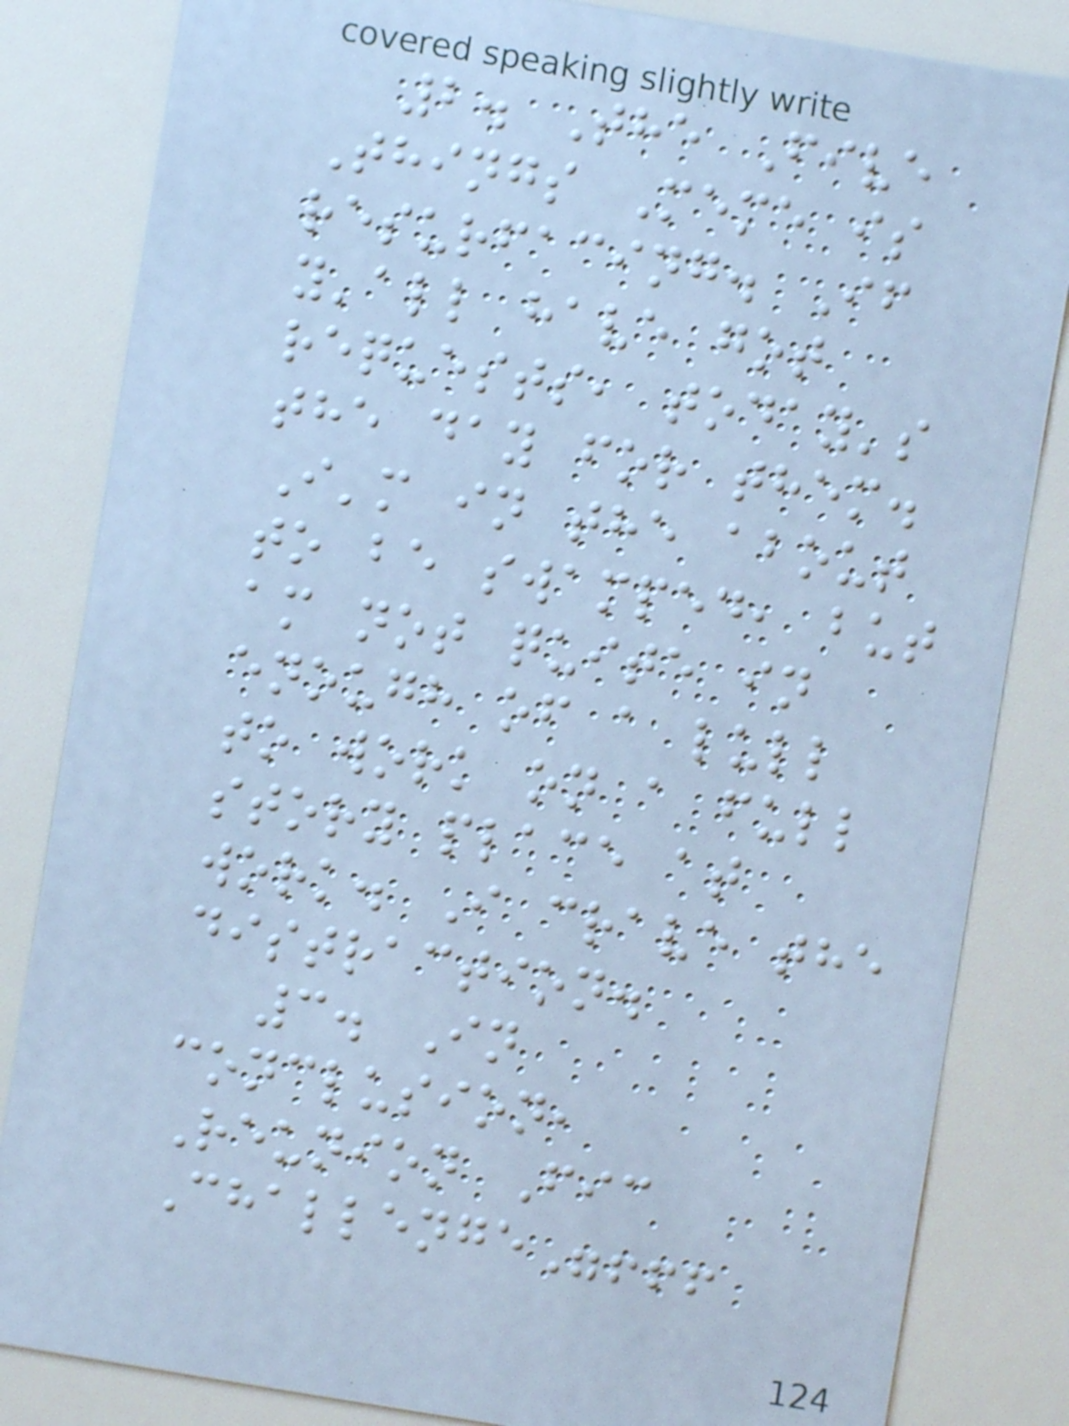2. The Five
Things Meme is
resurfacing. If
y'all have got
requests, today's
the day for them.
I'm in the about
to be swamped, but
am not quite in
enough of a lull
to work on a full
story place at
work. I crave the
distraction.
3. In
conclusion,
Reunion Fic
Challenge"!!!
